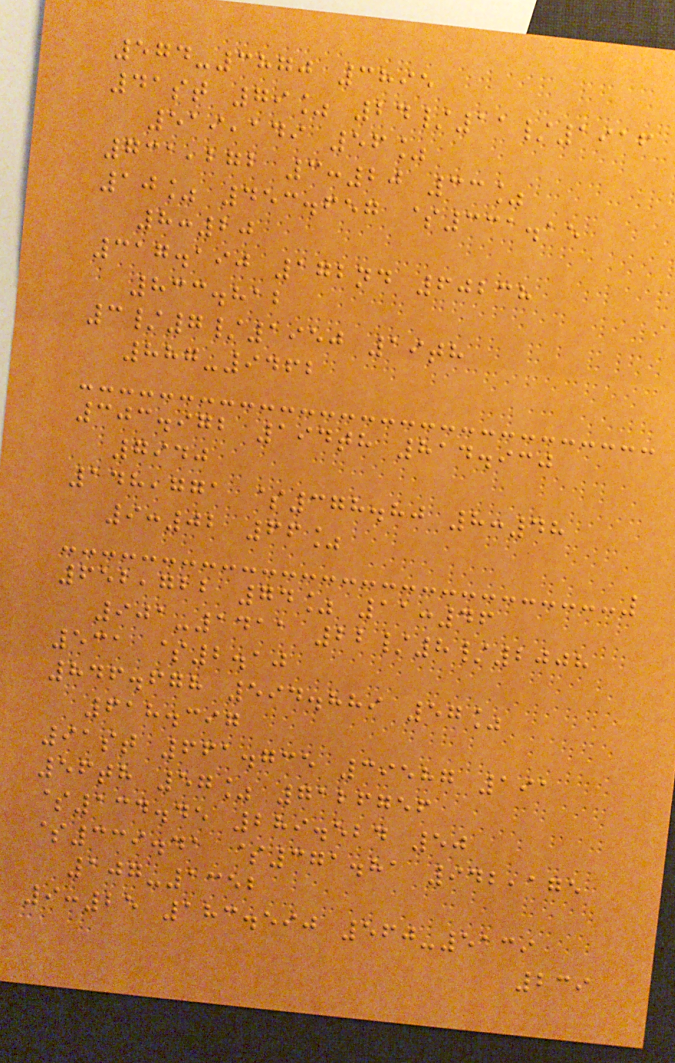574-3870 3895
41st 79% 24/11/1916
519,149 56%
731,272 3:20 33%
10% 453.657 $331.15
8:20
317.190 172nd 60238
833.812
3/7/1950 19th
887-9462
303.972 194th 814.930
7940
148,771 $378.80 8:48
9:02 66%
652,722 74% 11:46
901-1411 22/8/2008
531 $2.10
846.678 594.889 57%
618.397
91st 661.735 39587 191
56th 57% 7126756
$134.45 289.524 50
$339.41 $371.81 942,175
107-1352
9:25 183.590 560-5139
239
